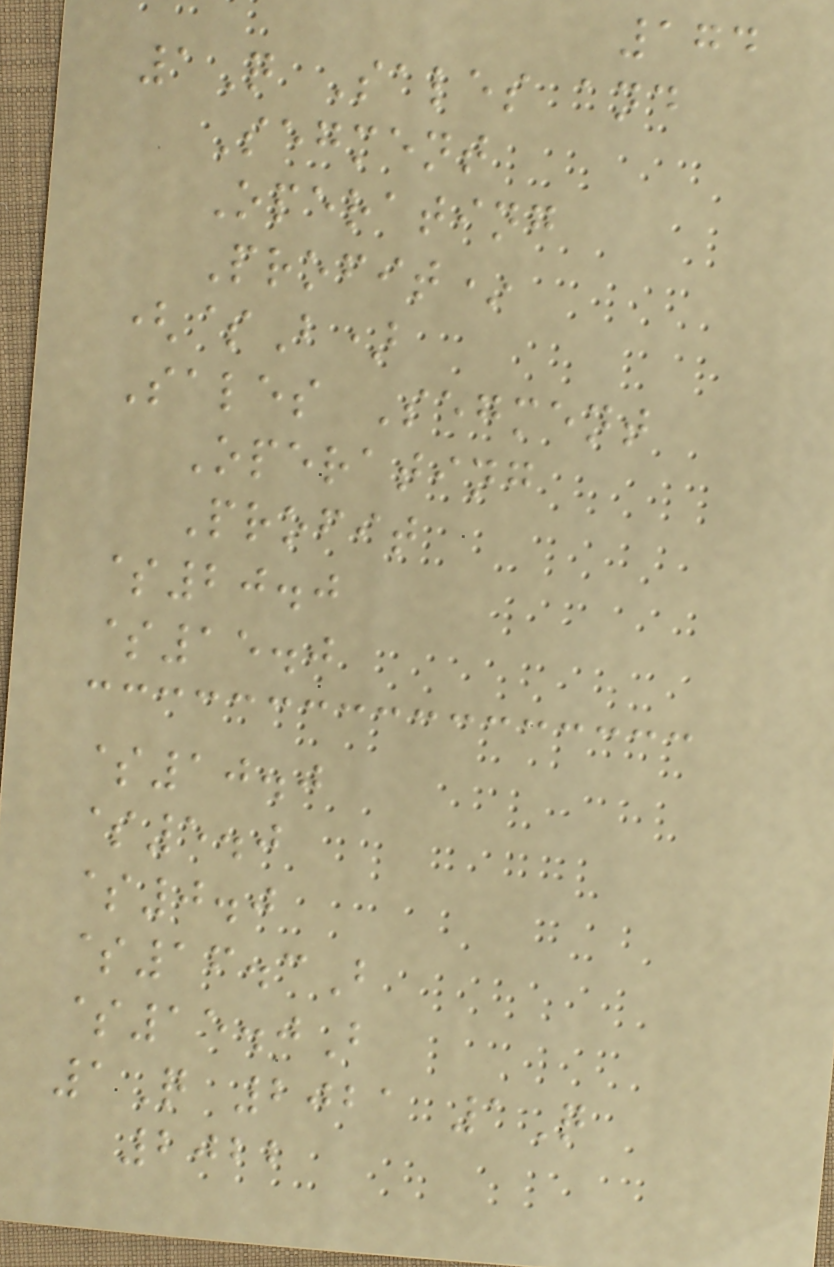174
1Q Sales and
Segment
Operating
Profit*
($B)
Sales Segment
Operating
Profit
$20.0
$15.0
$10.0
$5.0
$0.0
$16.3B
$15.0B
1Q 2021 1Q
2022
